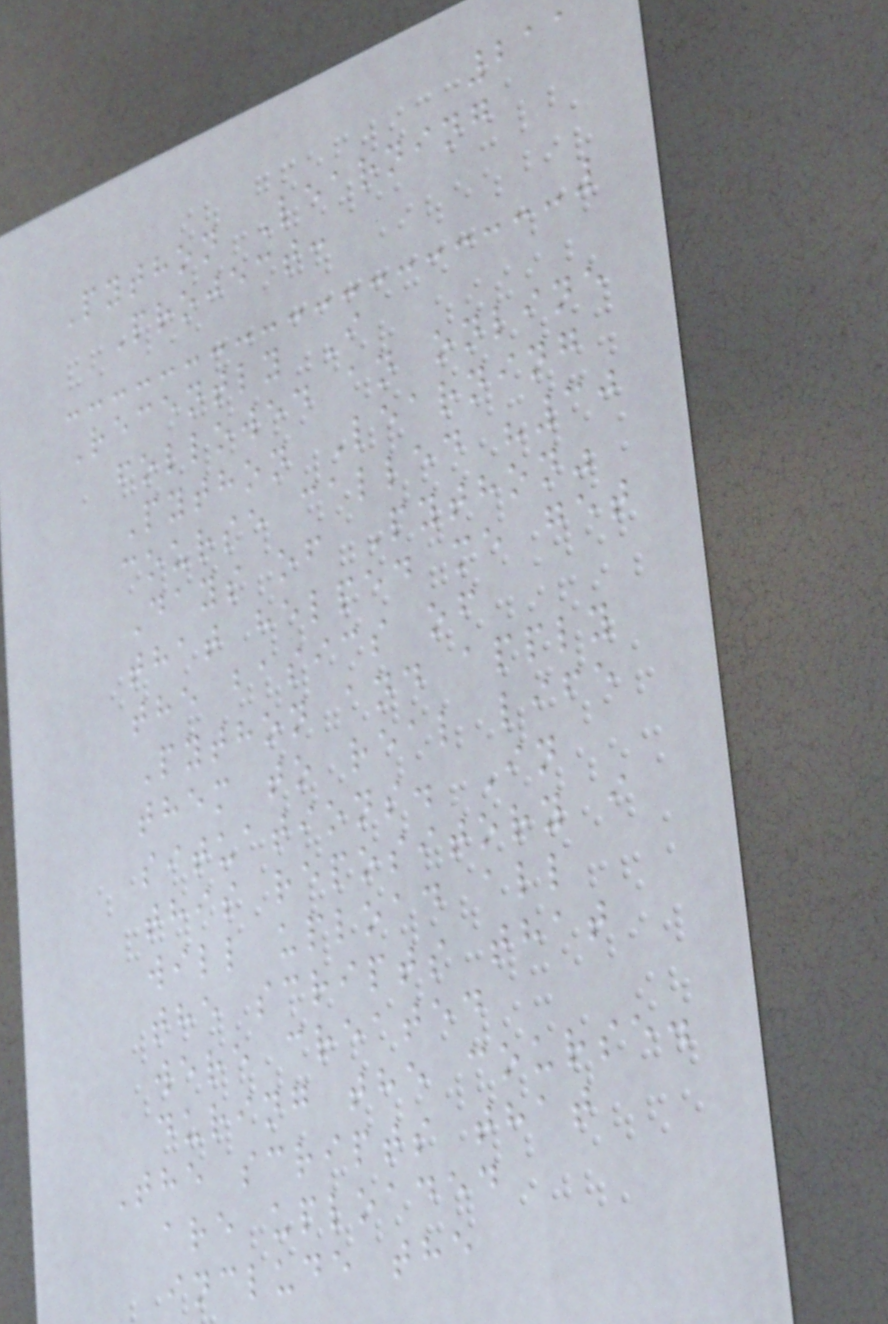211
Python Learning
Project:
Recently I
followed an online
Python Learning
course called "30
Days of Python"
that helped me get
the basics of
Python and apply
them to real life
situations. In
this repository i
will upload all
the scripts that
were created
during the course.
The scripts that
are uploaded
include the
